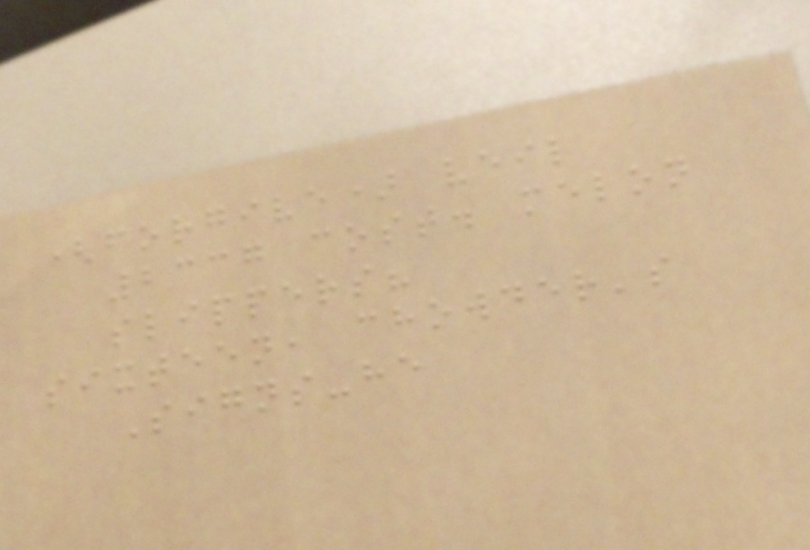(forgive) veil
2337 cost. melon
slippers?
sixteen, chowder's
Signs-he
